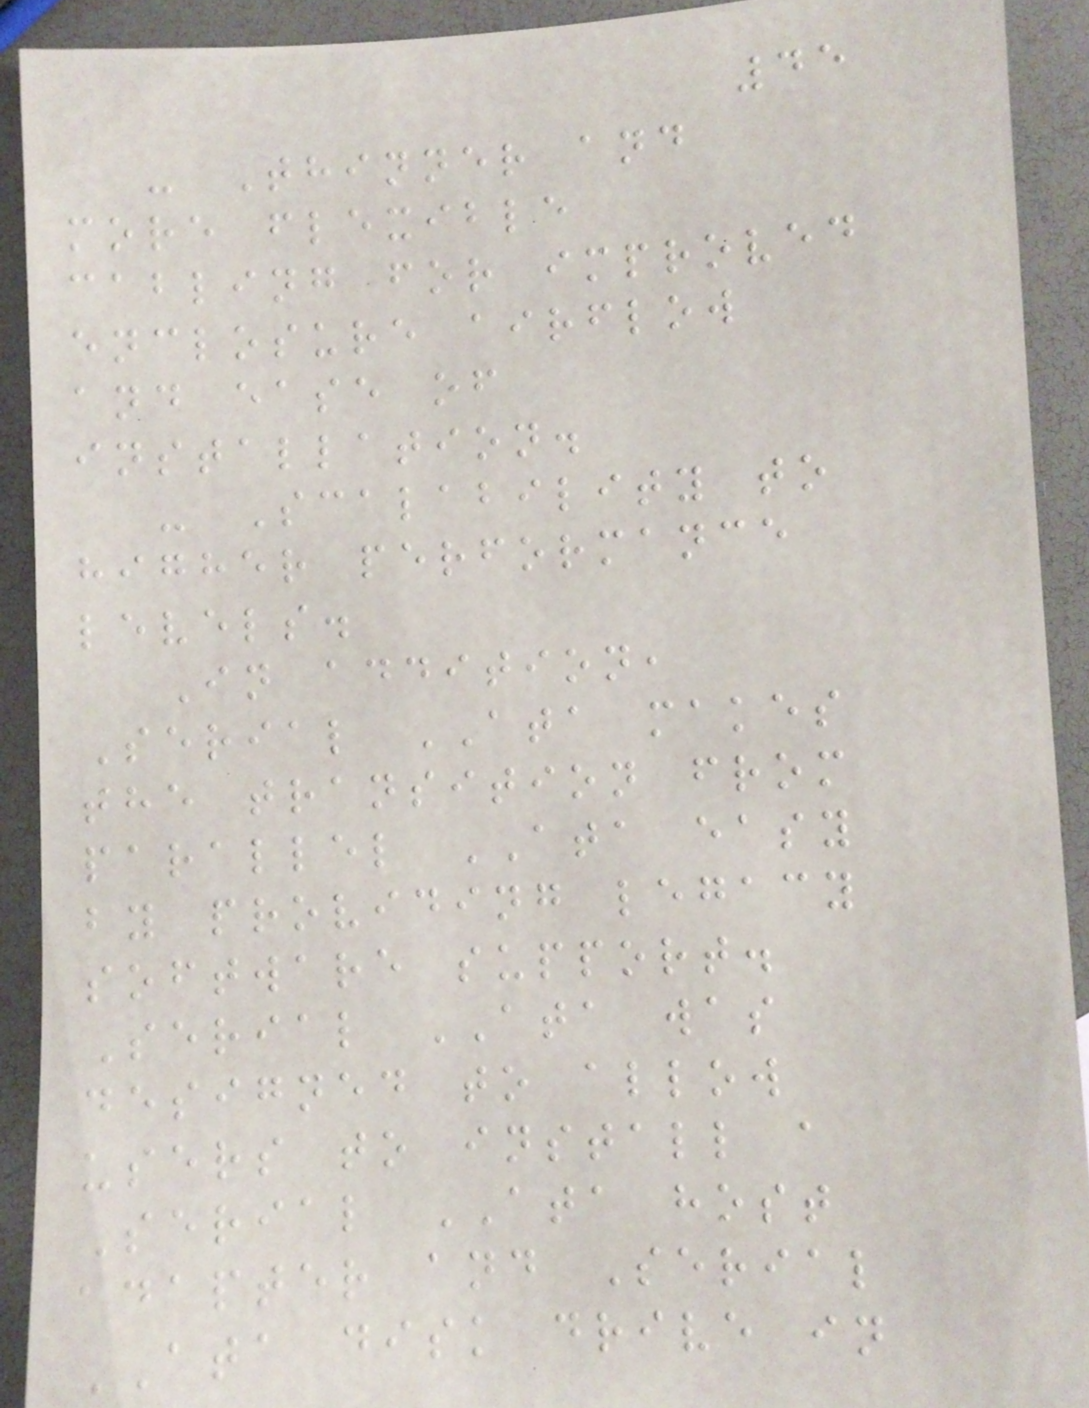45
- Thinner and
more flexible
cabling for improved
enclosure airflow
and ease of
installation.
- Scalability to
higher performance
levels.
In addition,
Serial ATA makes
the transition from
parallel ATA easy
by providing legacy
software support.
Serial ATA was
designed to allow
users to install a
Serial ATA host
adapter and Serial
ATA disk drive in
